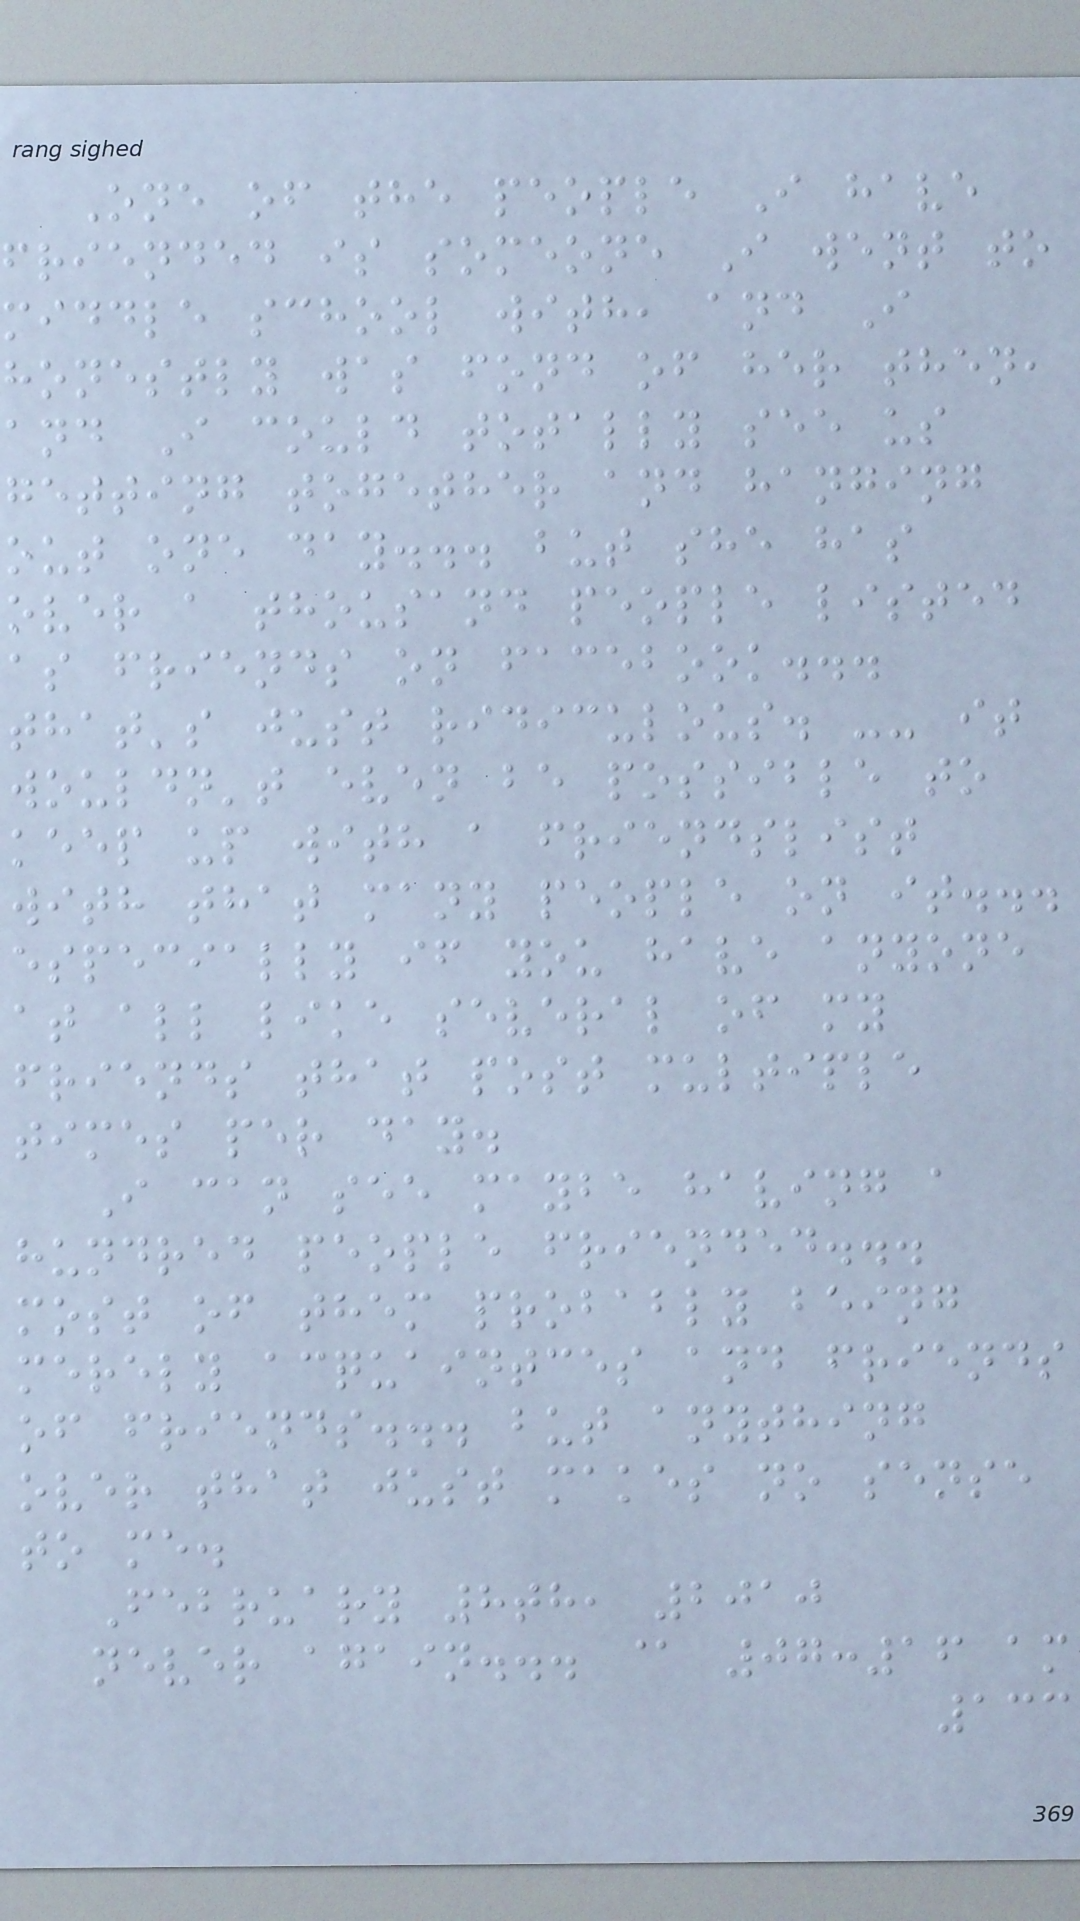One of the people I have
friended is someone I went to
middle school with, and I
honestly was fond of her then,
and I could totally see us
getting together and hanging
out one day... but she has
over a thousand people listed
as friends on facebook...
that's just ridiculous. -- it
wouldn't even be possible to
keep up with a friendslist
with that many people on it...
especially if you have anyone
at all like several of my
friends that post multiple
times per day.
I can see maybe having a
hundred people friended...
most of them probably being
merely acquaintces and friends
of friends... but anything
over that just makes no sense
to me.
February 8th, 2010
never again... @ 07:16 am
133
